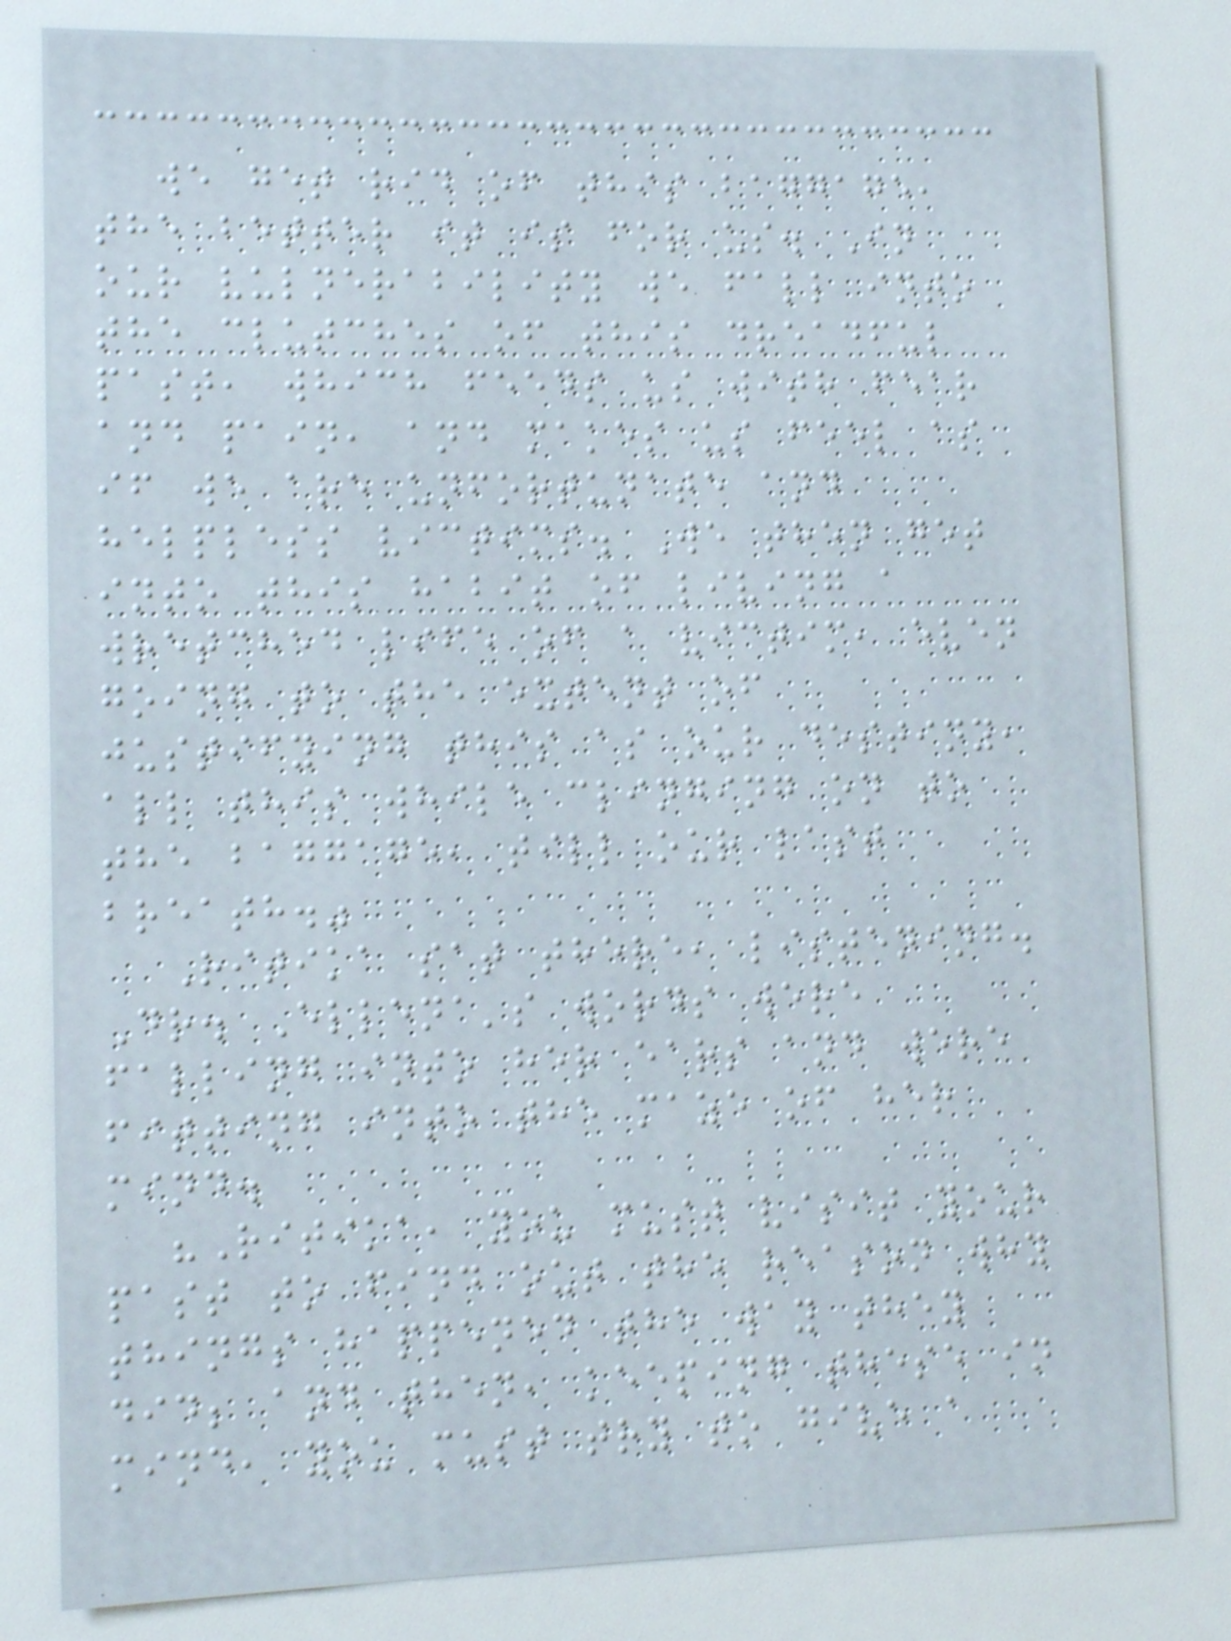we get rid of this baggage,
the better it is for us. In
our vulnerability we fall into
the clutches of this dreadful
past, which feeds us with fear
and pain, and makes us feel as
if we are unfortunate and
helpless victims. We then get
into this habit of living a
wretched life of a victim, even
going to the extent of
justifying this as our destiny,
all this while clinging on to
the baggage, till our last
breath."
Ritika sat there, listening.
Dr. Ellena's words were
falling into her ears and were
fitting into the maze of her
mind.
"Ritika, you must visit your
past to find out the reason why
things happened the way they
did; and then, keeping these in
mind, you must try to give a
